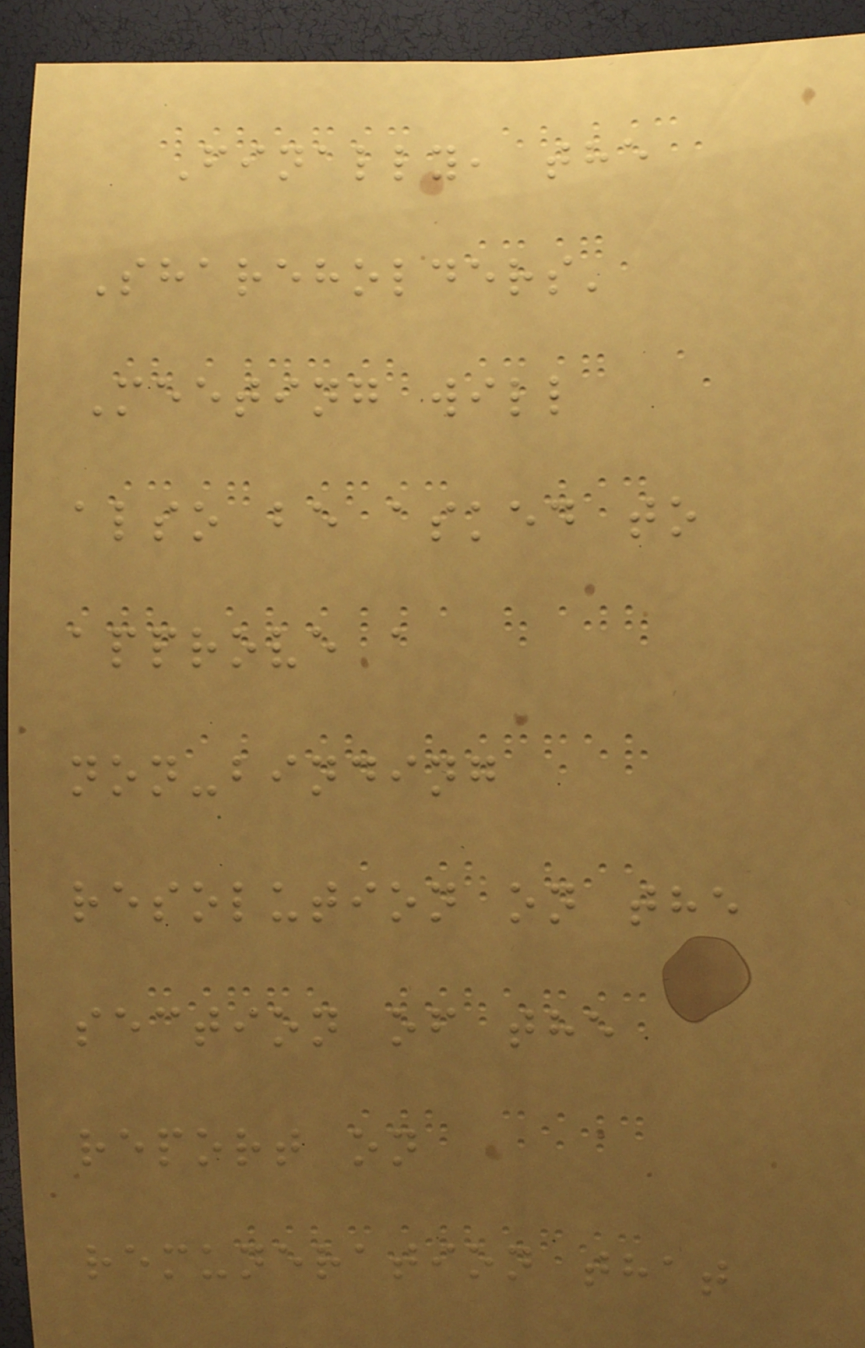Finally, the
Shareholders'
Meeting will
also be asked to
approve a
non-binding
resolution on the
section of the
report on
remuneration that
